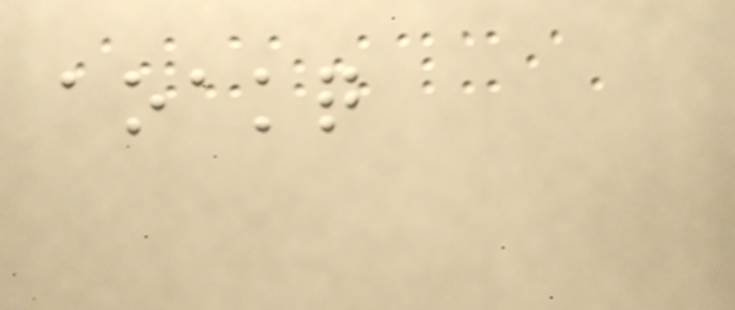aoakq
